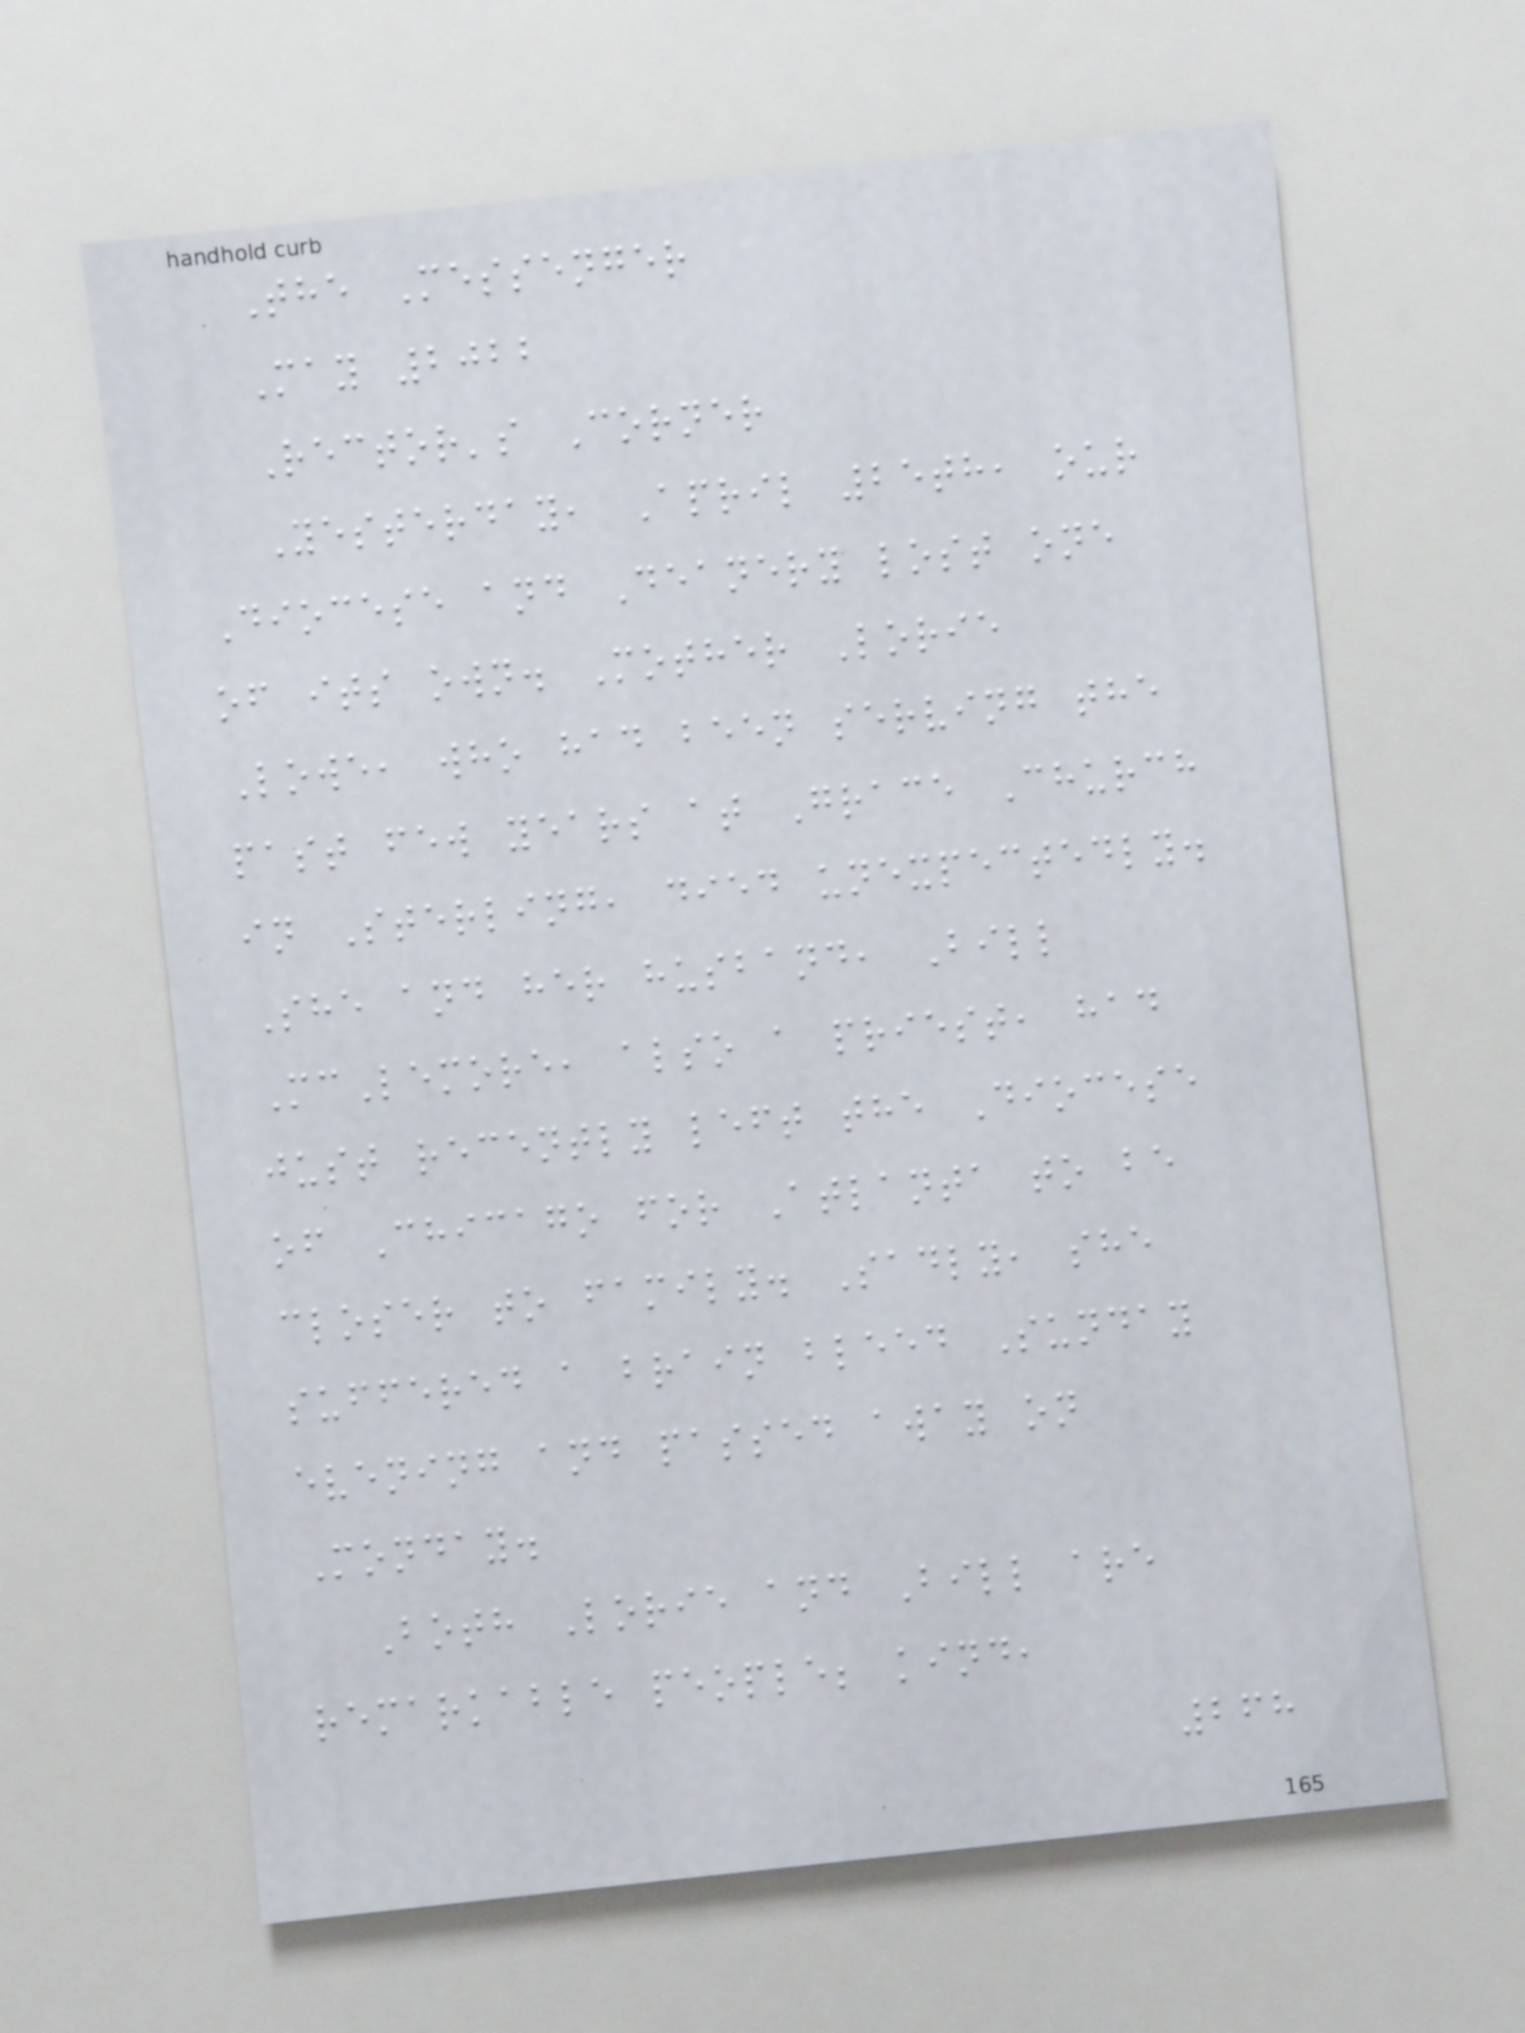The Messenger
May 2022
Rector's Corner
Yesterday, April 25th, our
Diocese and Deanery lost one
of its own. Mother Lorie
Lowe, who had been serving the
past few years at Grace Church
in Sterling, died unexpectedly.
She and her husband, Bill
McLemore, also a priest, had
just recently left the Diocese
of Chicago for Atlanta to be
closer to family. Sadly, she
suffered a brain bleed Sunday
evening and passed away on
Monday.
Both Lorie and Bill are
remarkable people; kind,
268
